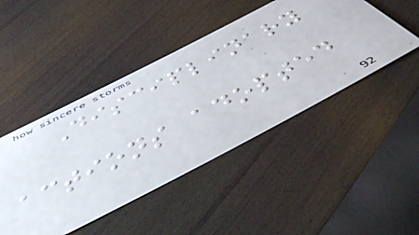Disciplinary
actions adopted
